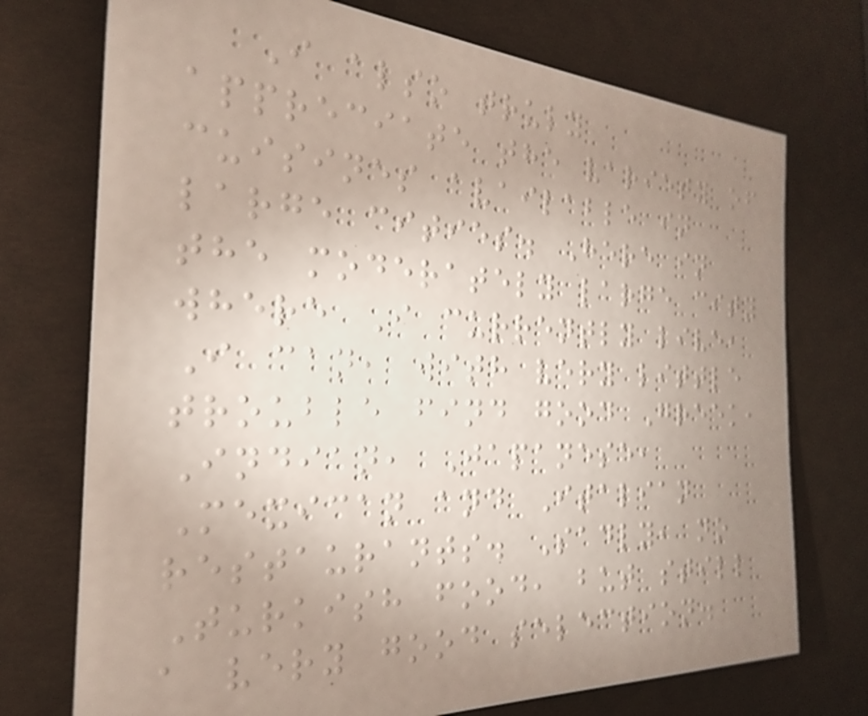I also truly
appreciate the variety of
cuisines available in
large cities. Here in
the moderately large city
where I currently live,
I can, with very little
trouble find good Greek,
Indian, Japanese,
Mexican and Italian
restaurants. Sadly, no
Turkish food, but still
a very good selection.
